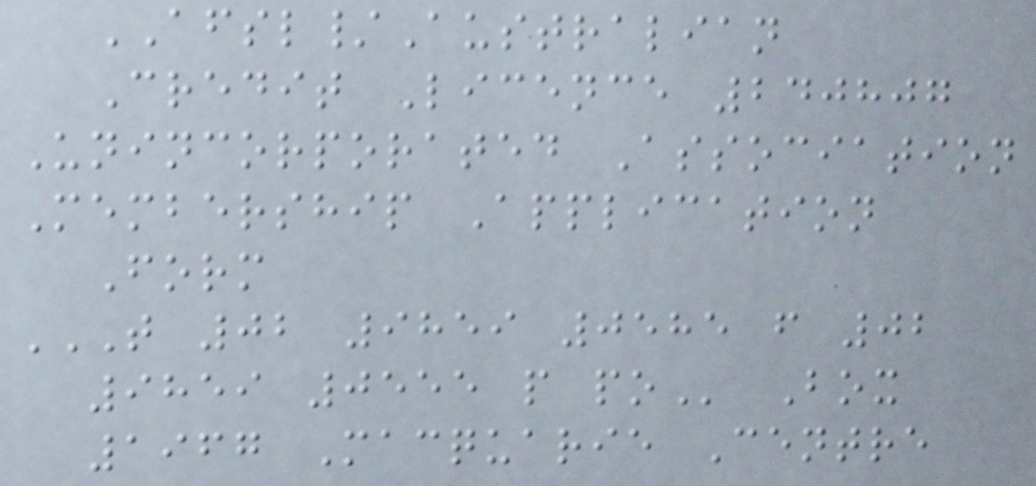AFSL/Australian
Credit Licence 240807
Unincorporated Association
Membership Application
Form
T 02 9859 0585 F 02
9859 0555 P PO Box
1967 Macquarie Centre
